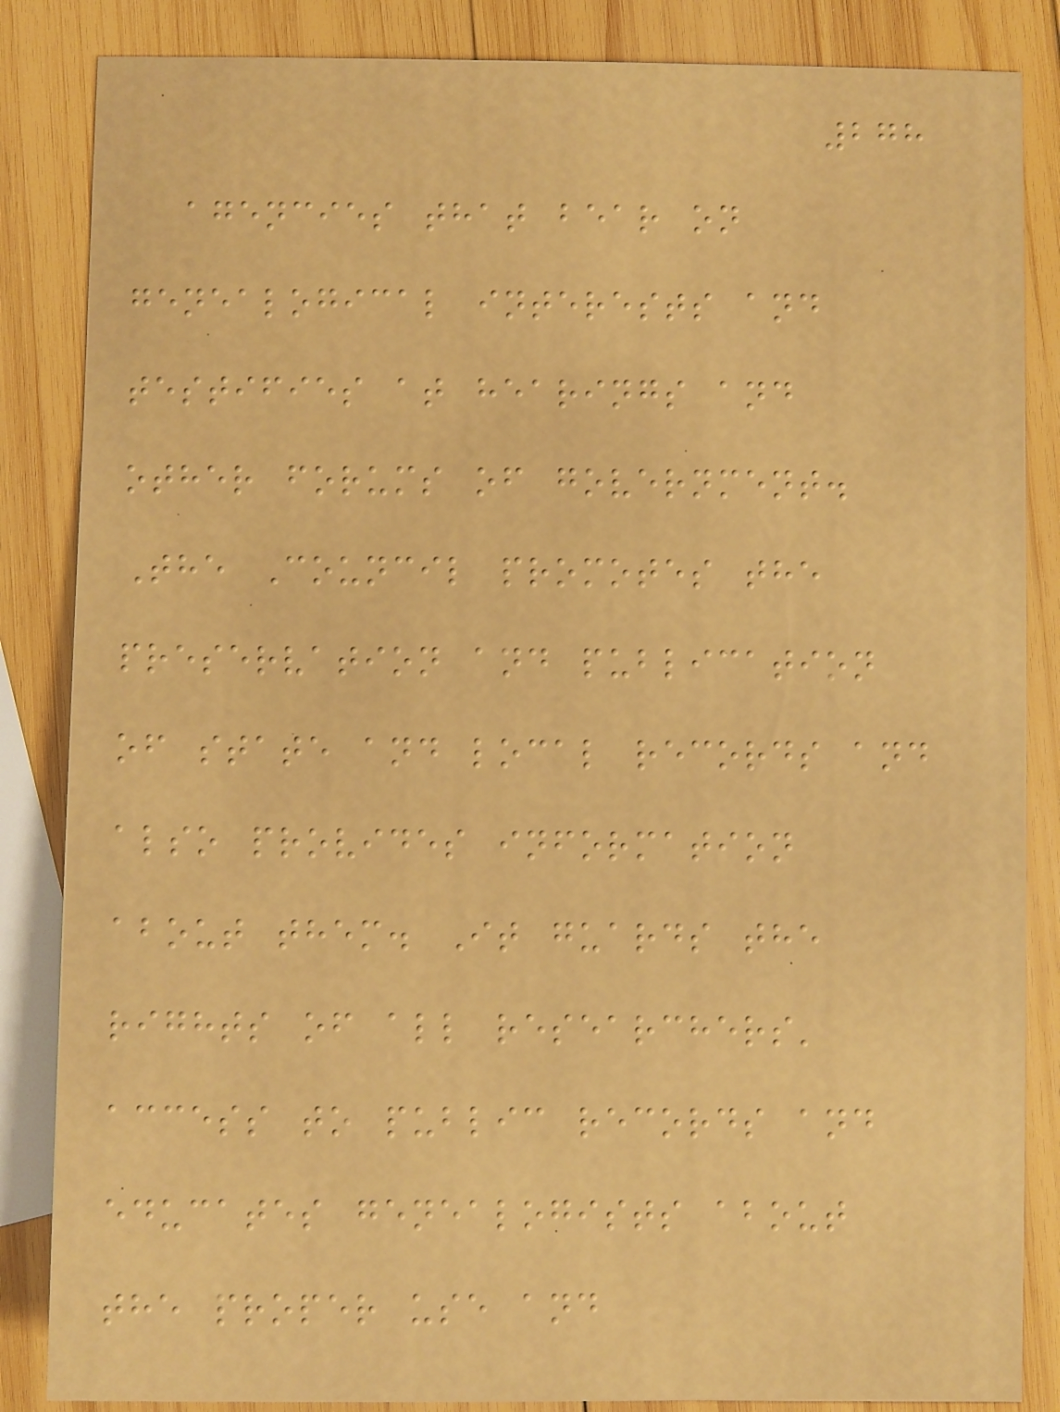278
agencies that bear on
genealogical interests and
testifies at hearings and
other forums of government.
The Council promotes the
preservation and publication
of state and local records and
also provides information
about them. It guards the
rights of all researchers'
access to public records and
educates genealogists about
the proper use and
